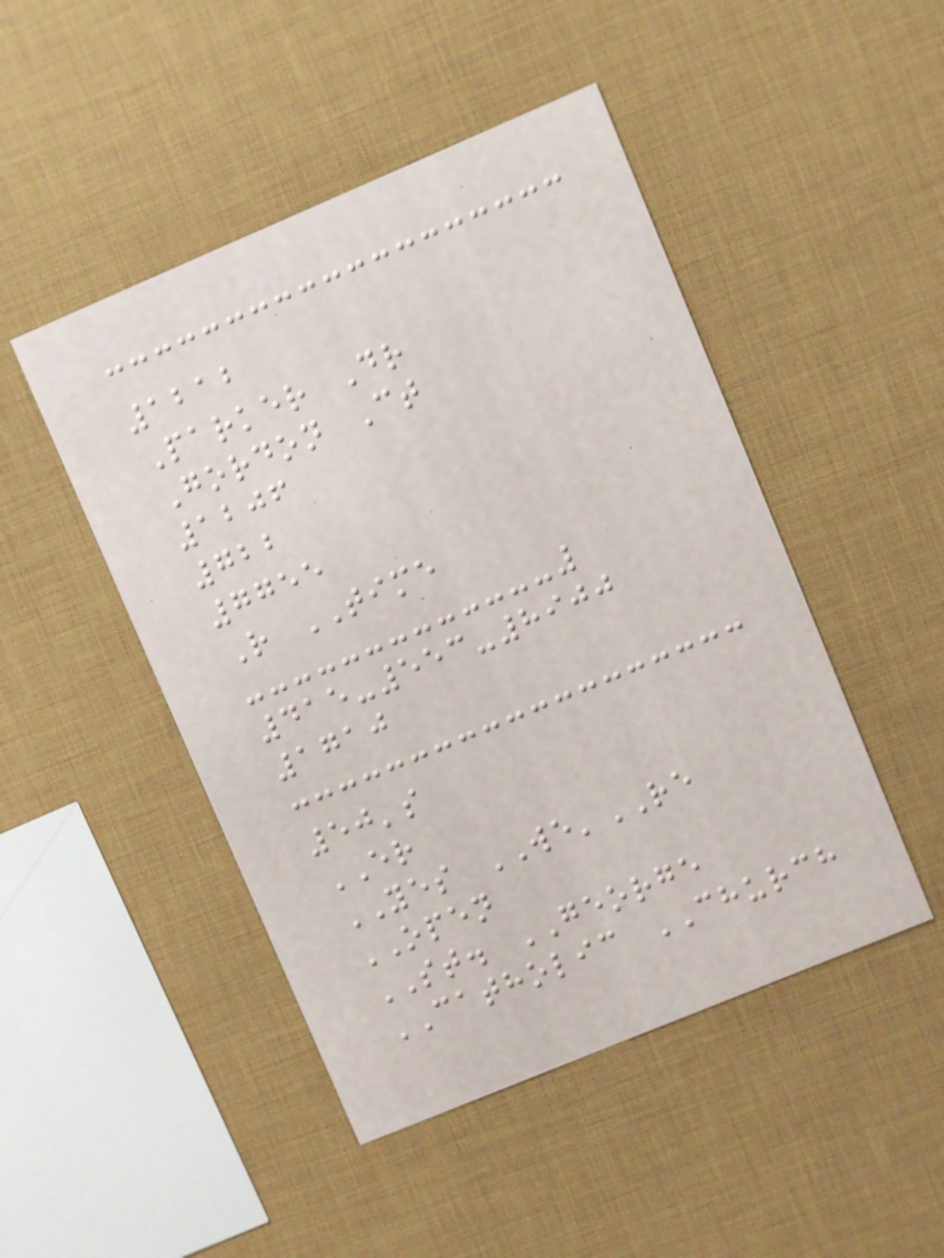1212
Parker Dr
Gordon Ct
1206
722
7755
R TIME
415-553-8900
1710
50's
ER
YES WE'RE
OPEN
ST. GEORGE
CATHOLIC CHURCH
